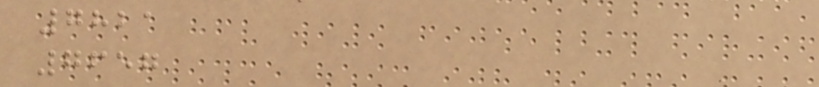7821
7657
